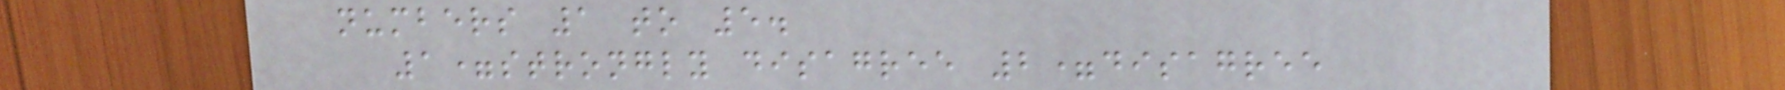numbers 1 to 5.
1=strongly disagree 2=disagree
